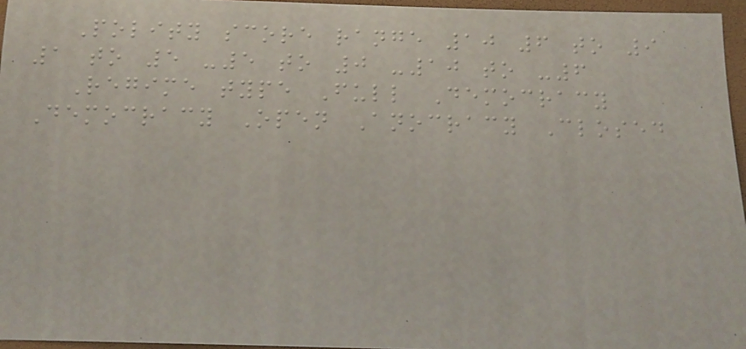Polity score range 10 6 to 9
1 to 5 -5 to 0 -10 to -6
Regime type Full Democracy
Democracy Open Anocracy Closed
